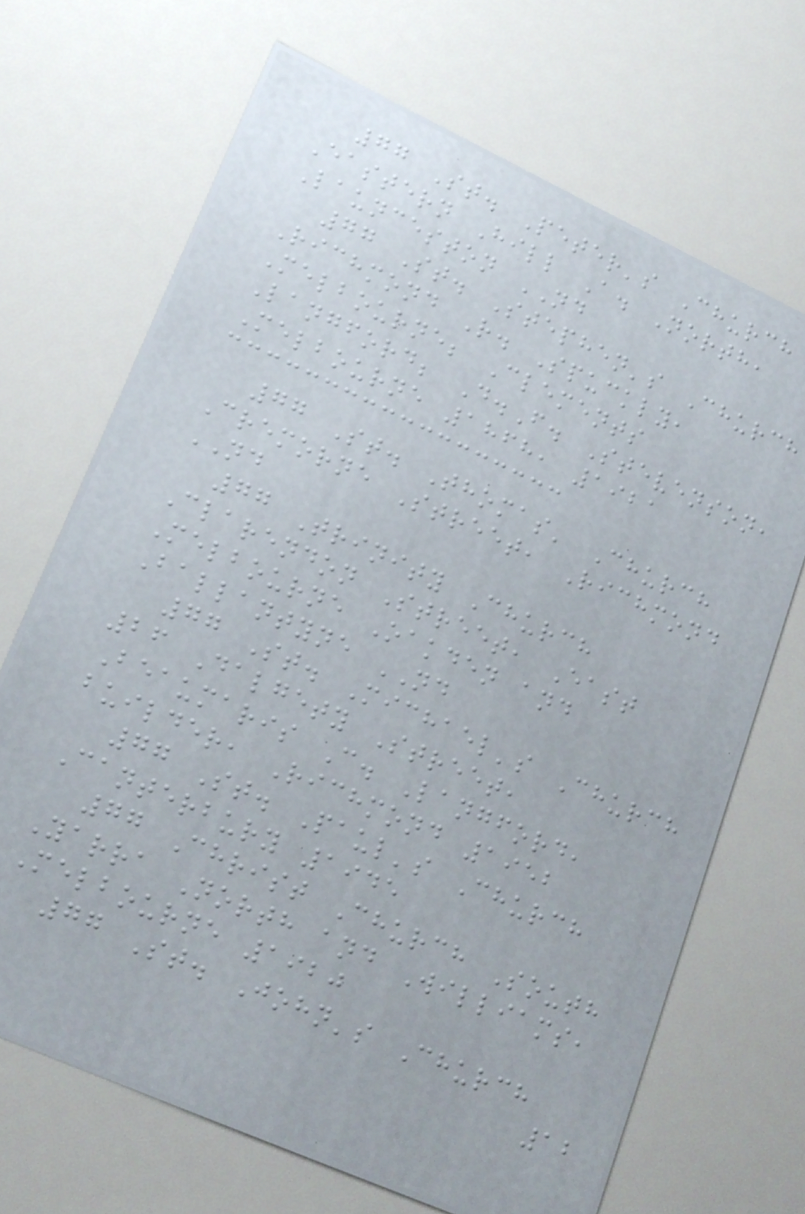77 St. Peter's Church
Eastern Hill A. North,
Launceston ND
77 St. Stephen's Church
Richmond R. Spuckly,
Melbourne; Clements
Langford; D.F. Stevenson,
Melbourne 1868, 1921
77 St. Thomas' Church
Cremorne Street, Richmond
ND
77 Trinity Church
Clarendon Street, East
Melbourne Oakden and
Ballantyne ND
77 St. Michael's Church
26 Dalgety Street,
Beaumaris C. Langford,
builder, Richmond 1952
77 St. Paul's Church
Canterbury 1945
77 Christ Church South
Yarra North and Williams,
Melbourne 1920
77 St. John's Church
12
